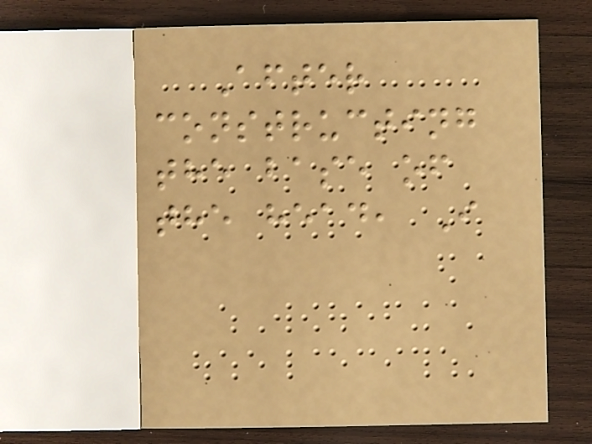After
constructing
the base of
the head, I
